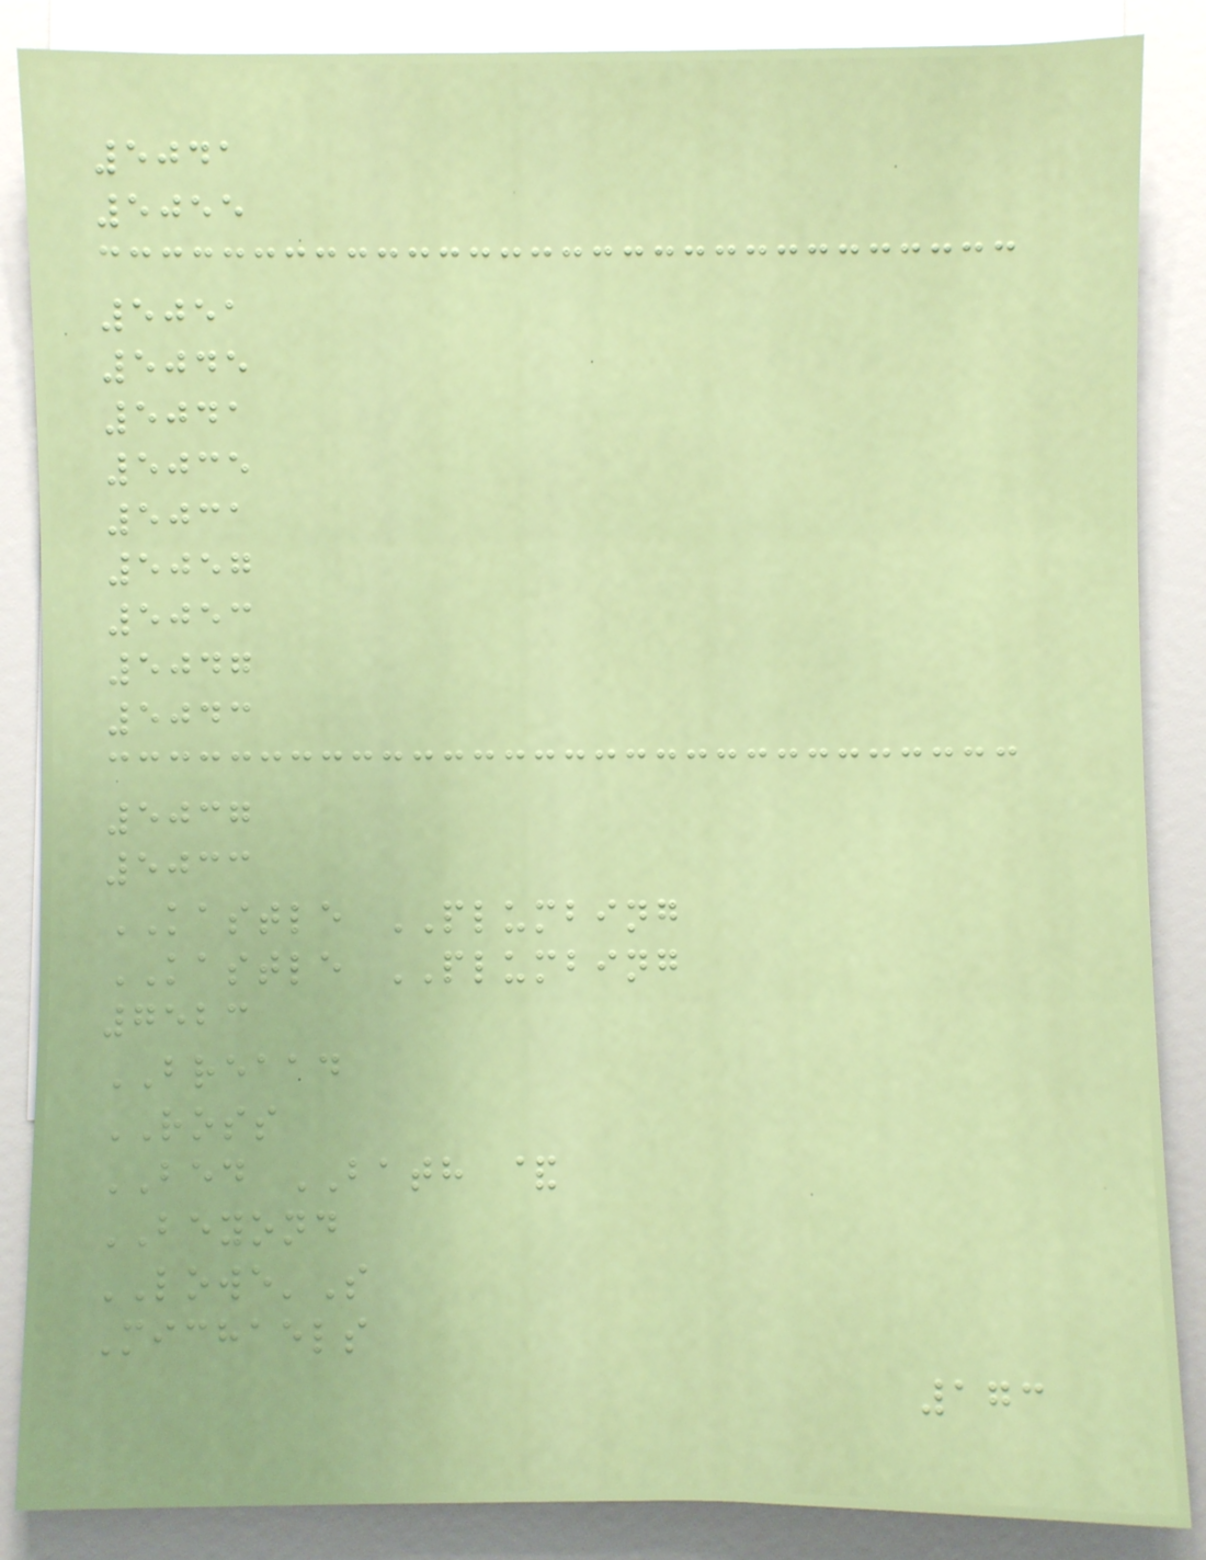5041
5055
5051
5045
5041
5035
5031
5057
5053
5047
5043
5037
5033
KASTLE PLUMBING
KASTLE PLUMBING
7523
BREAAD
ROSS
BED BATH &
BEYOND
LOWE'S
Michaels
173
